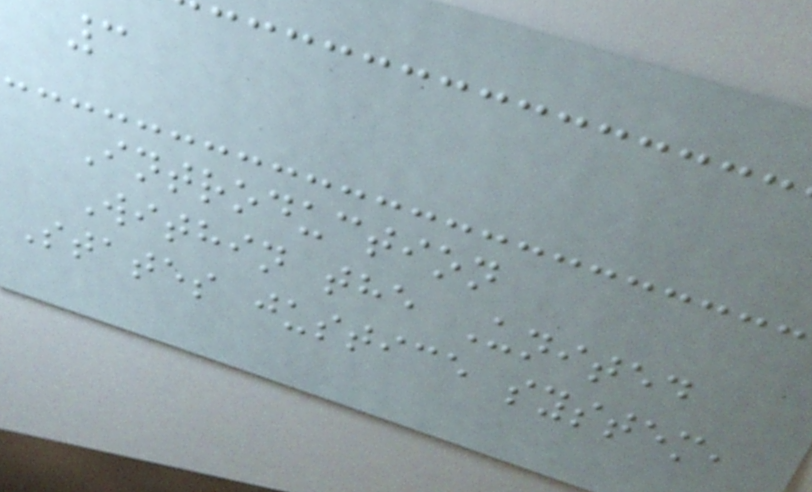3
Introduction
Within the United
States justice system,
